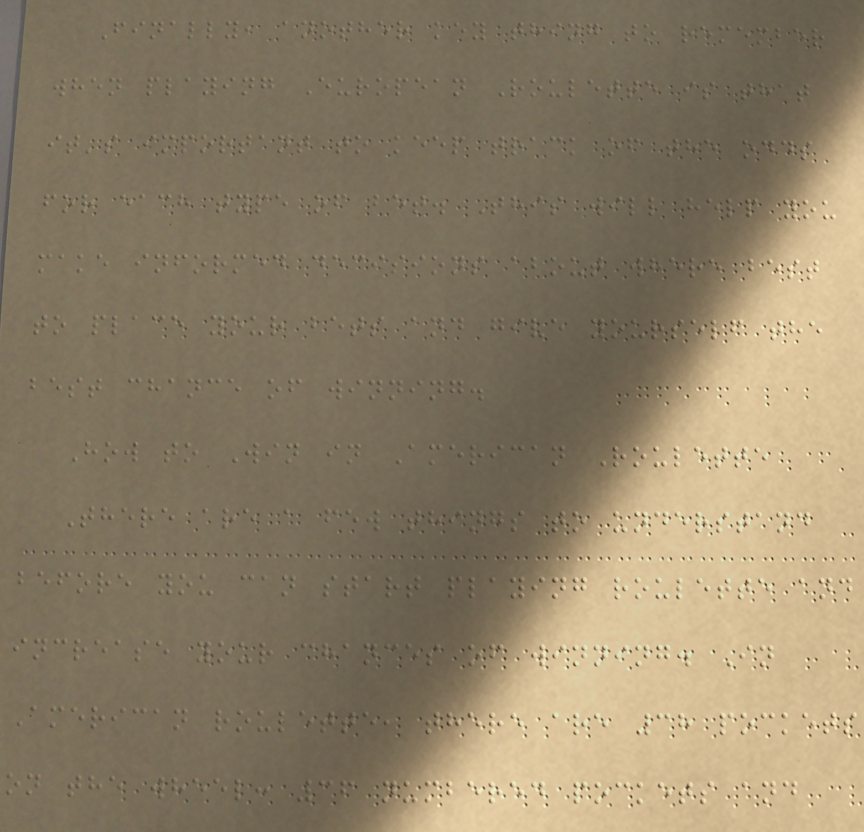Finally, another key thing to remember
when playing European Roulette is that
it's important to keep track of the odds
for each type of bet. This will help you
make informed decisions about where best
to place your bets and give yourself the
best chance of winning.
How to Win in American Roulette
There are a few things to understand
before you can start playing roulette and
increase your chances of winning. In
American roulette, there are 38 pockets
on the wheel: 36 numbered pockets and
